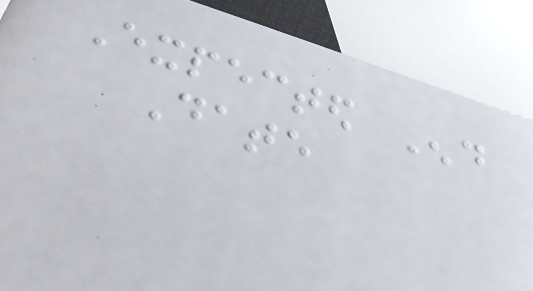Expected End
Date
